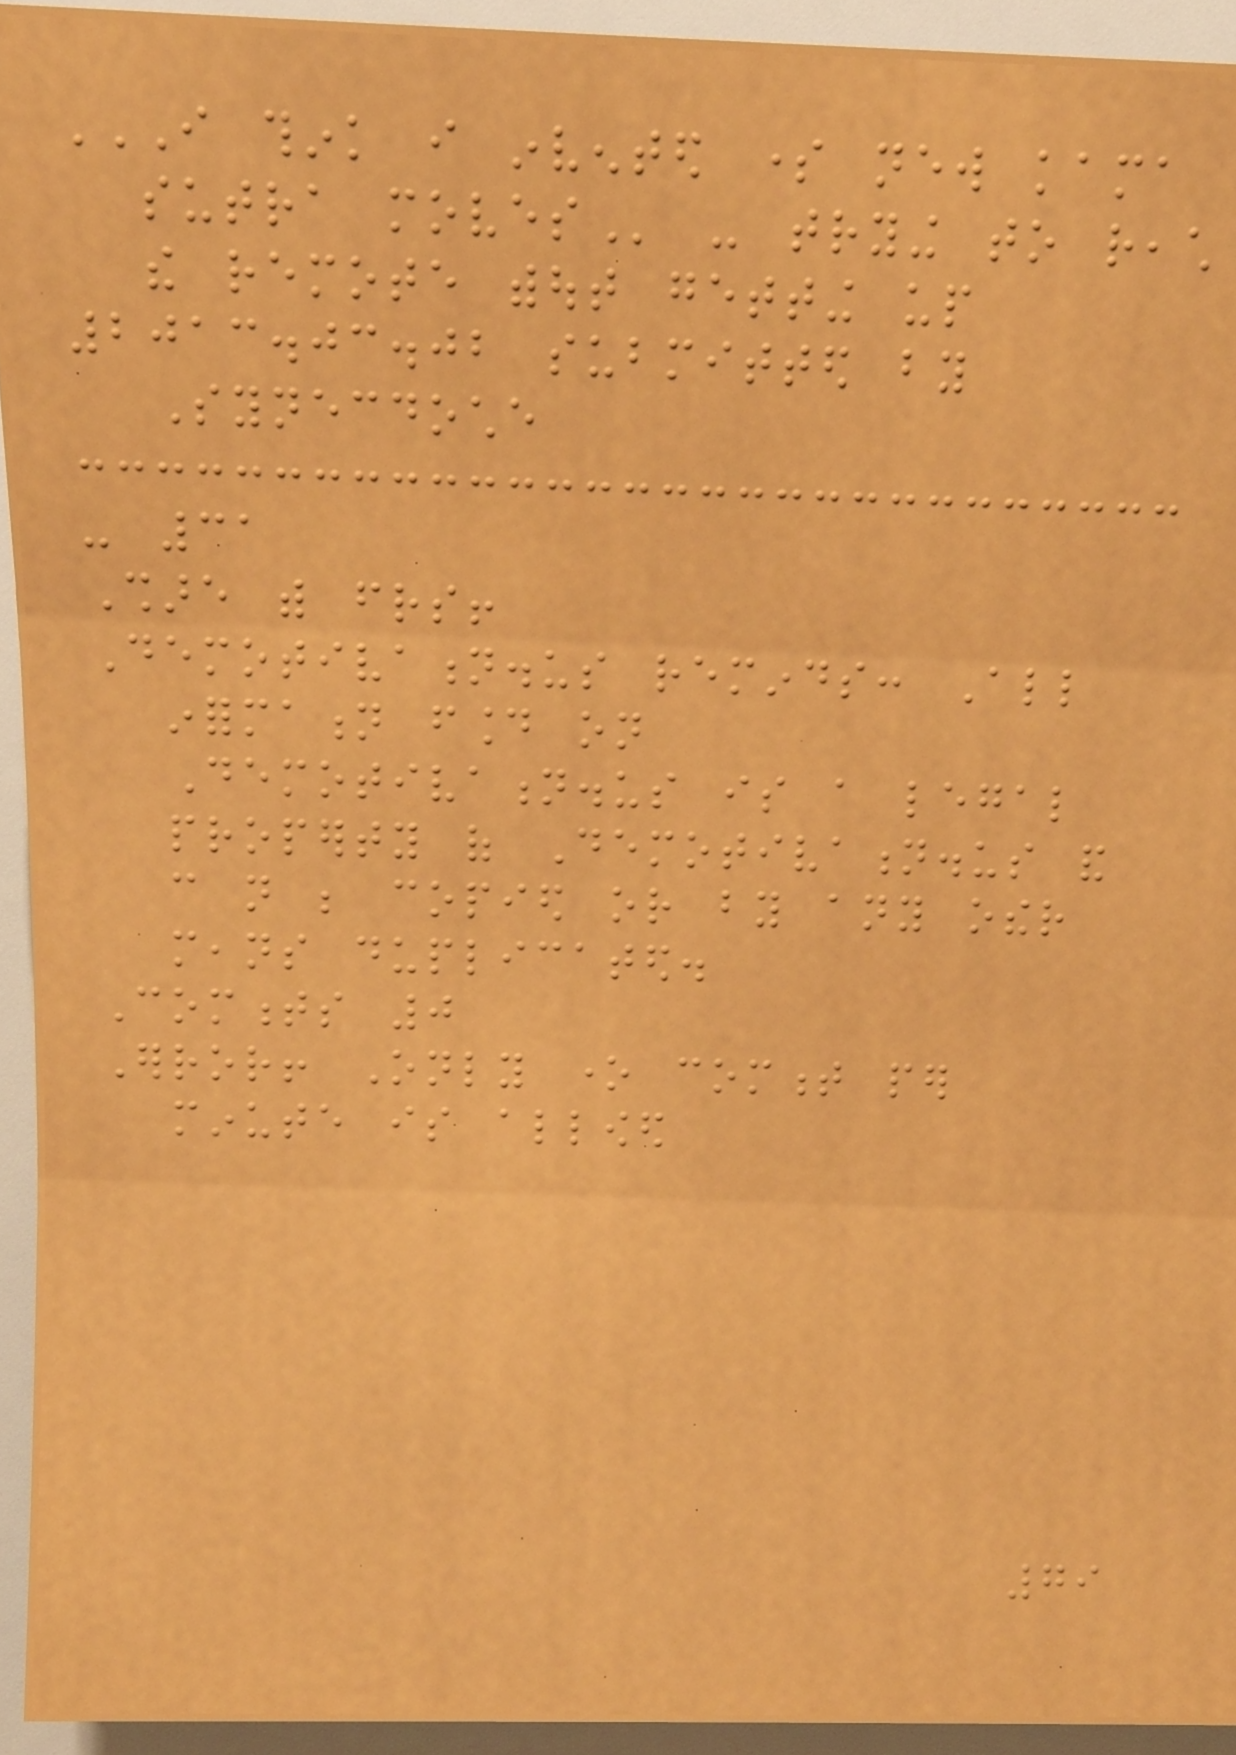I THINK I INVENTED SOME NEW KAMA
SUTRA MOVES - trying to reach
the remote without getting up
2013.03.02 submitted by
Synecdoche
- 31
Share with friends!
Demotivation.us reminds: All
information found on
Demotivation.us is a legal
property of Demotivation.us and
can not be copied or by any other
means duplicated.
Comments 0
Error! Only one comment per
minute is allowed
79
